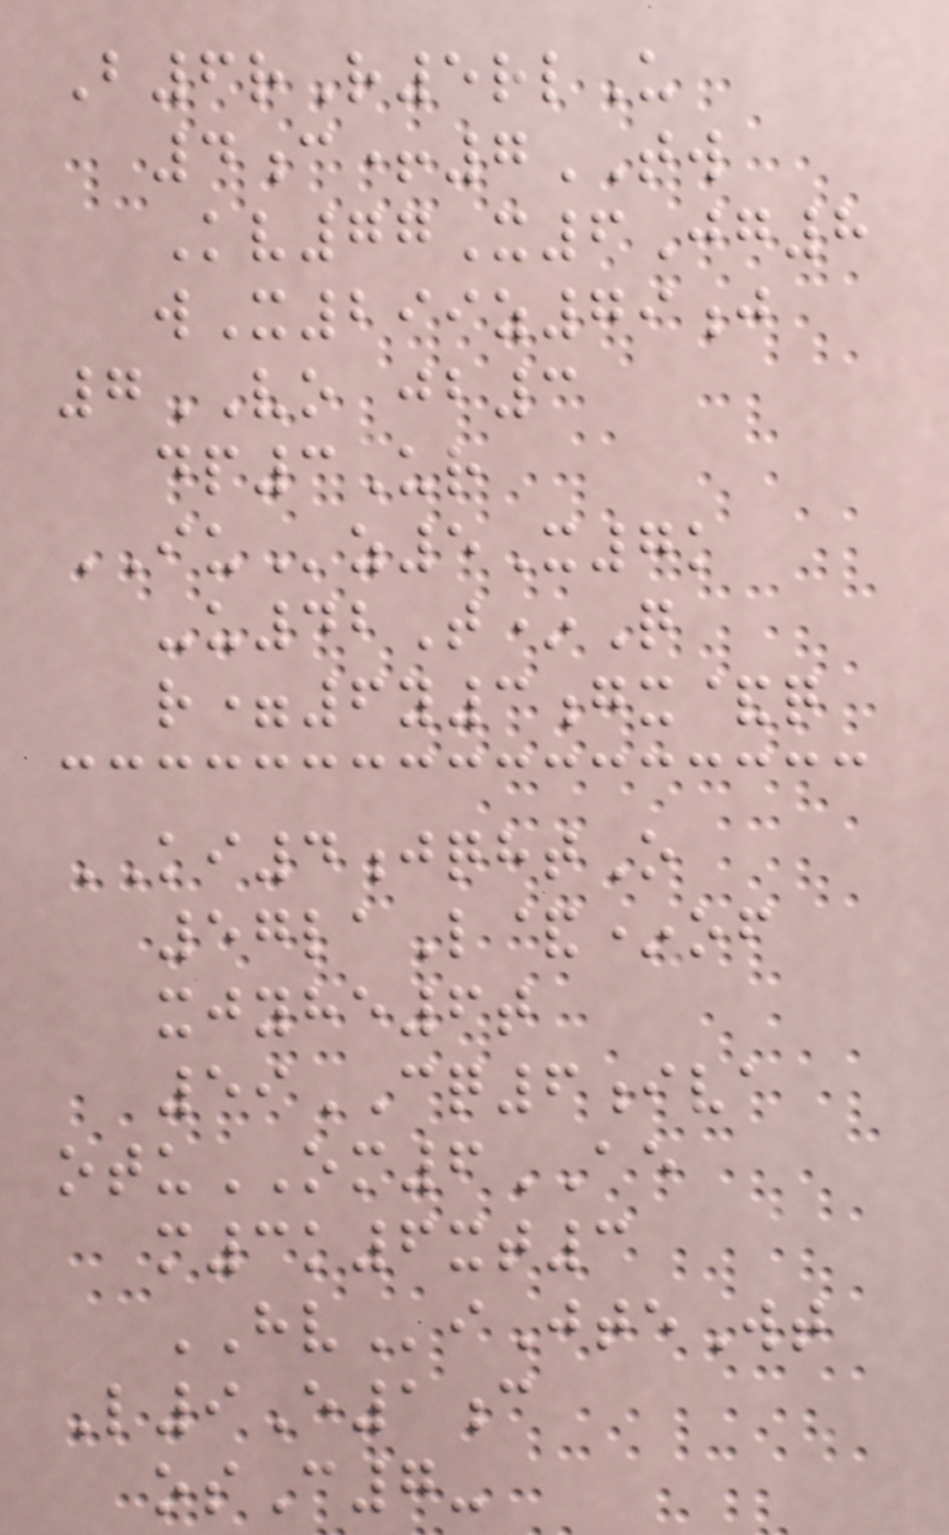B6rR5rlU
4c+7TW
Kv77X6Jg8
wX299z79j
7VO jb3
dp3Ur
IUz5X7k
-u42T*Q
r=6y3gx&q
KI4jqhtO
57laL&*of
xjyhe6t
59CQ6iva
otuOM6AE
m3k6xt3
HViJteWt
L9E1c
osC7-
